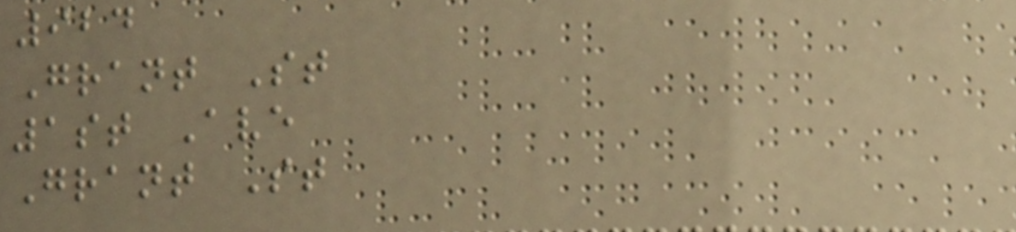924
Grant St
1st Ave
Grant St
